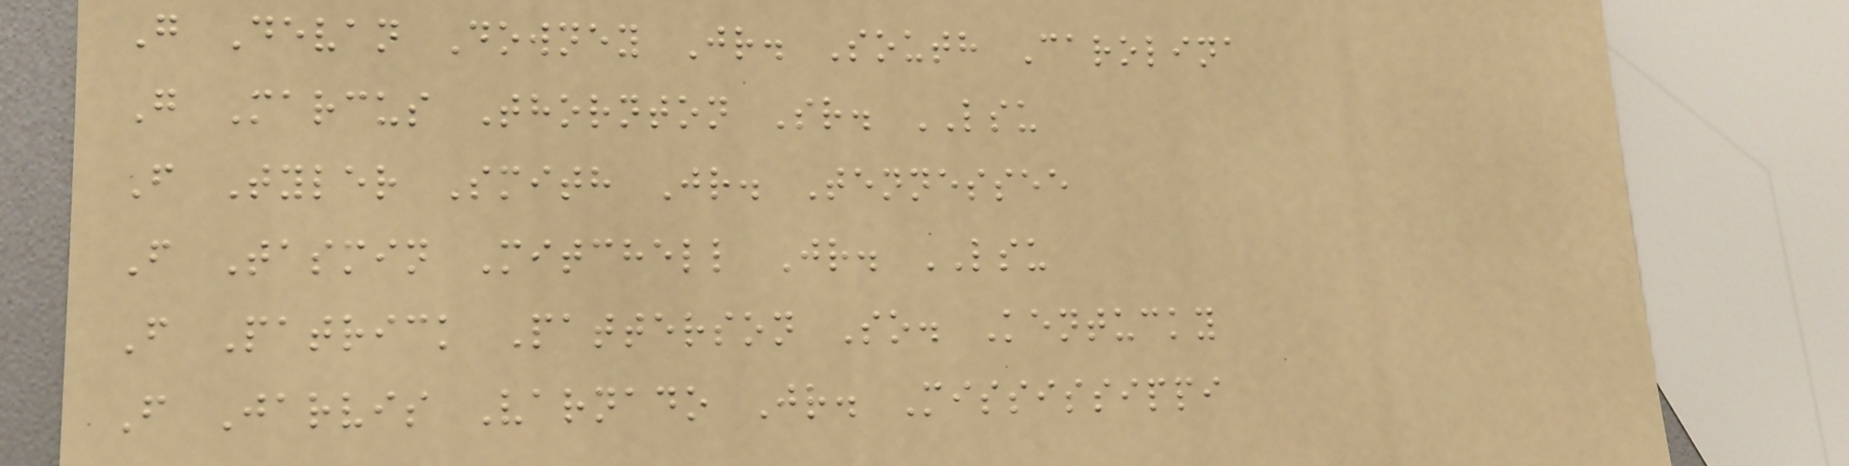G Devan Downey Jr. South Carolina
G Marcus Thornton Sr. LSU
F Tyler Smith Jr. Tennessee
F Tasmin Mitchell Jr. LSU
F Patrick Patterson So. Kentucky
F Jarvis Varnado Jr. Mississippi
